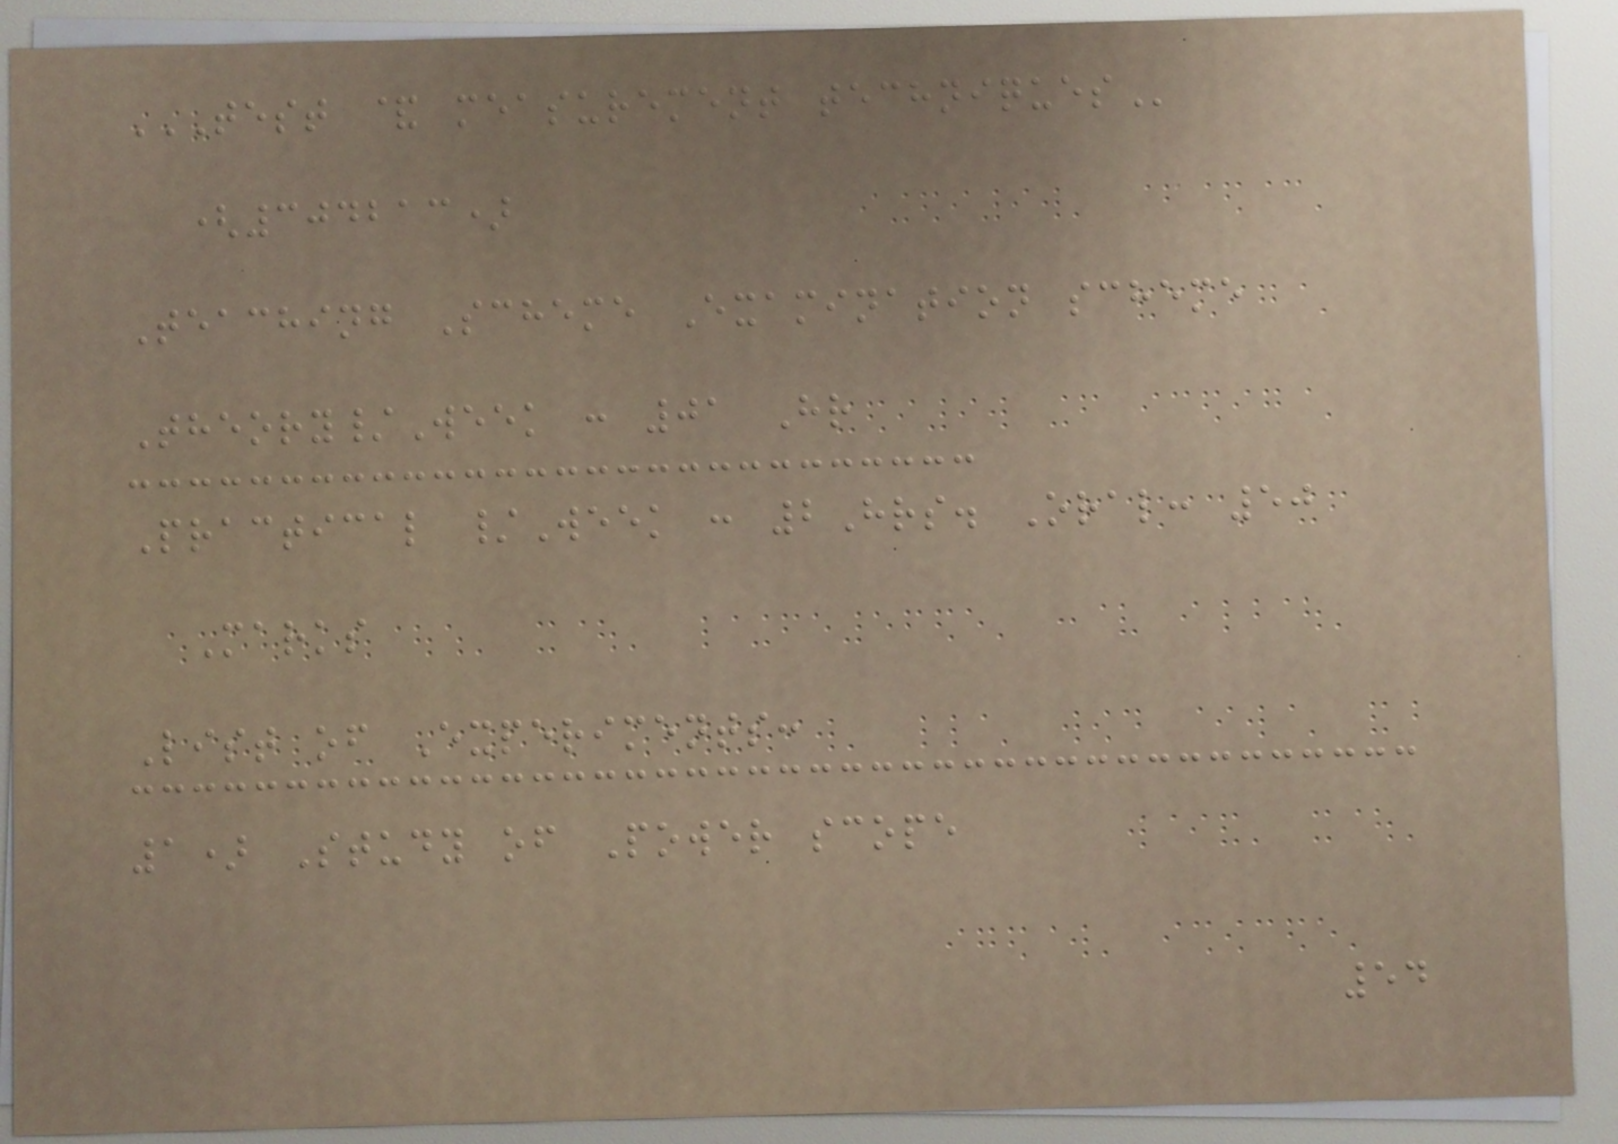TEST & MEASUREMENT TECHNIQUES
(304213)
Teaching Scheme Examination scheme
Theory/Week : 01 Hr
Practical /Week : 2Hrs. Oral: 50
Marks
List of Experiments:
1) Study of Power scope
54
